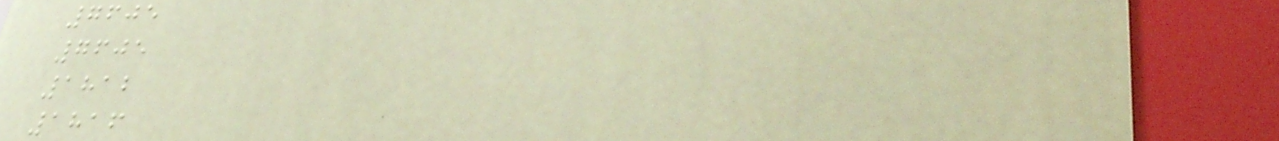7605
7605
1812
1816
